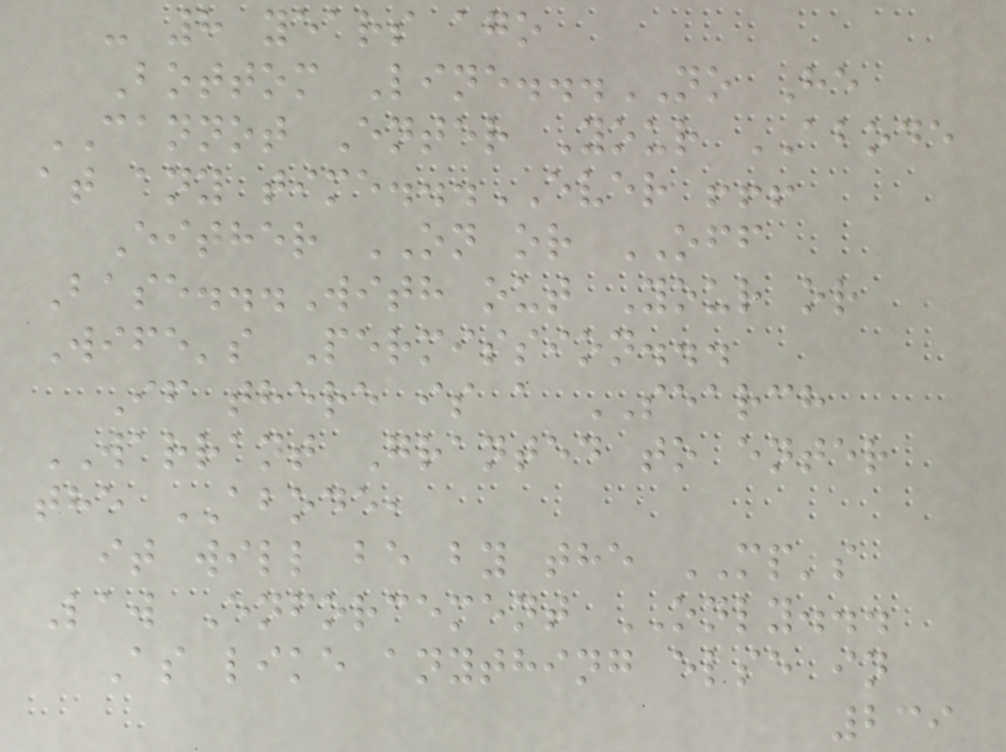- 8 years ago
Bottom Line...NO He
CANNOT Enter Your ABODE
at any time...EVER !!!
Either ON or OFF
Base...With out Your or
Wife's Permission...
If there is a SEARCH
WARRANT Granted to enter
the ABODE,
it will be by the MP's
Law Enforcement ONLY...
As like anything else in
239
